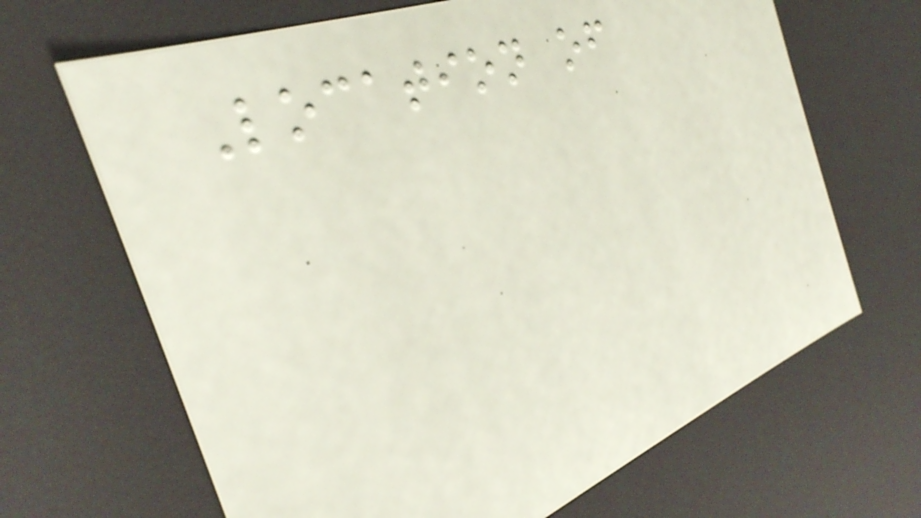Location of
